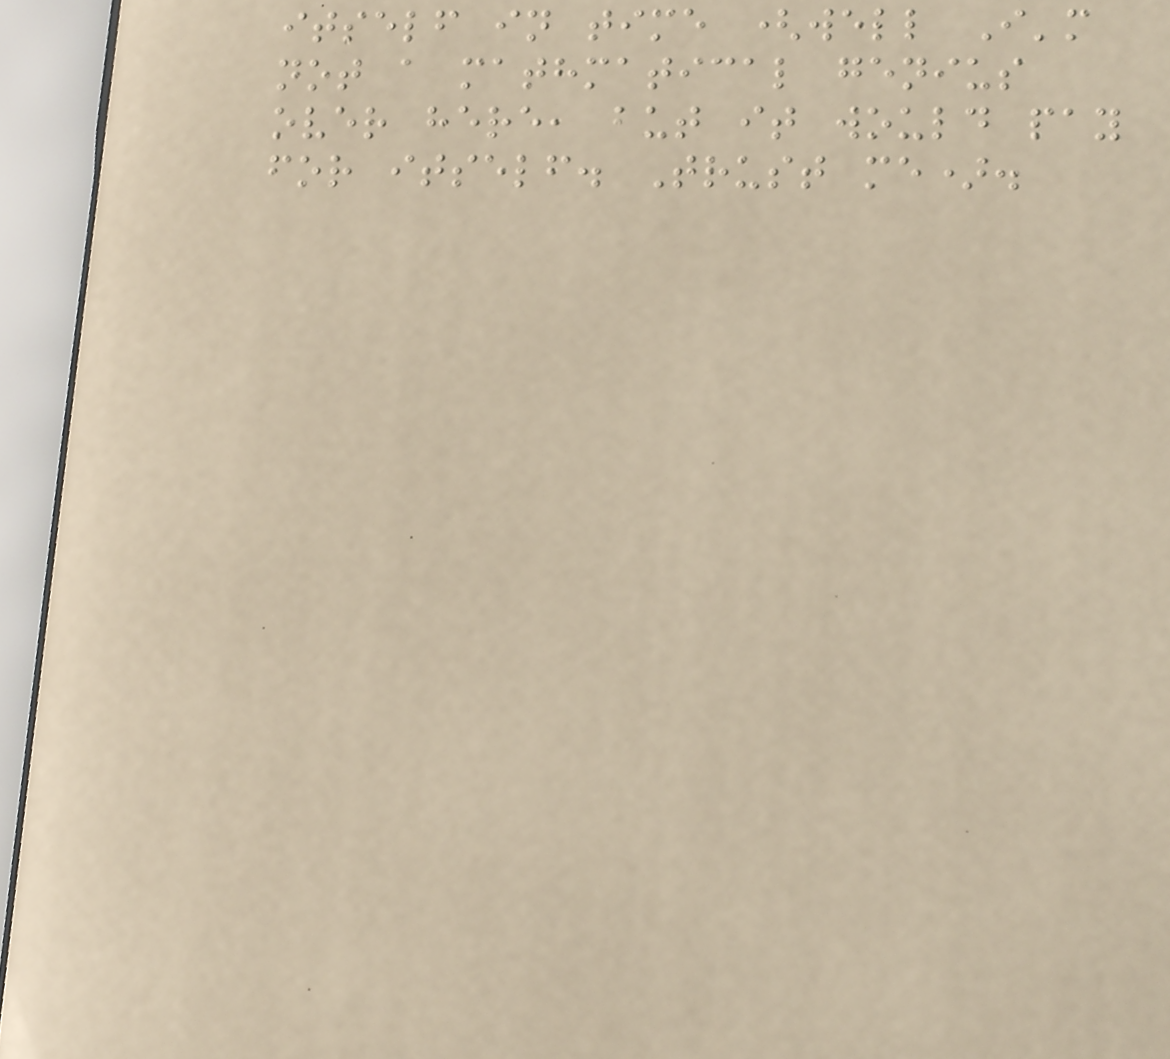itself in time (well I'm
not a mathmatical genius
over here, but it would pay
for itself. Trust me).
